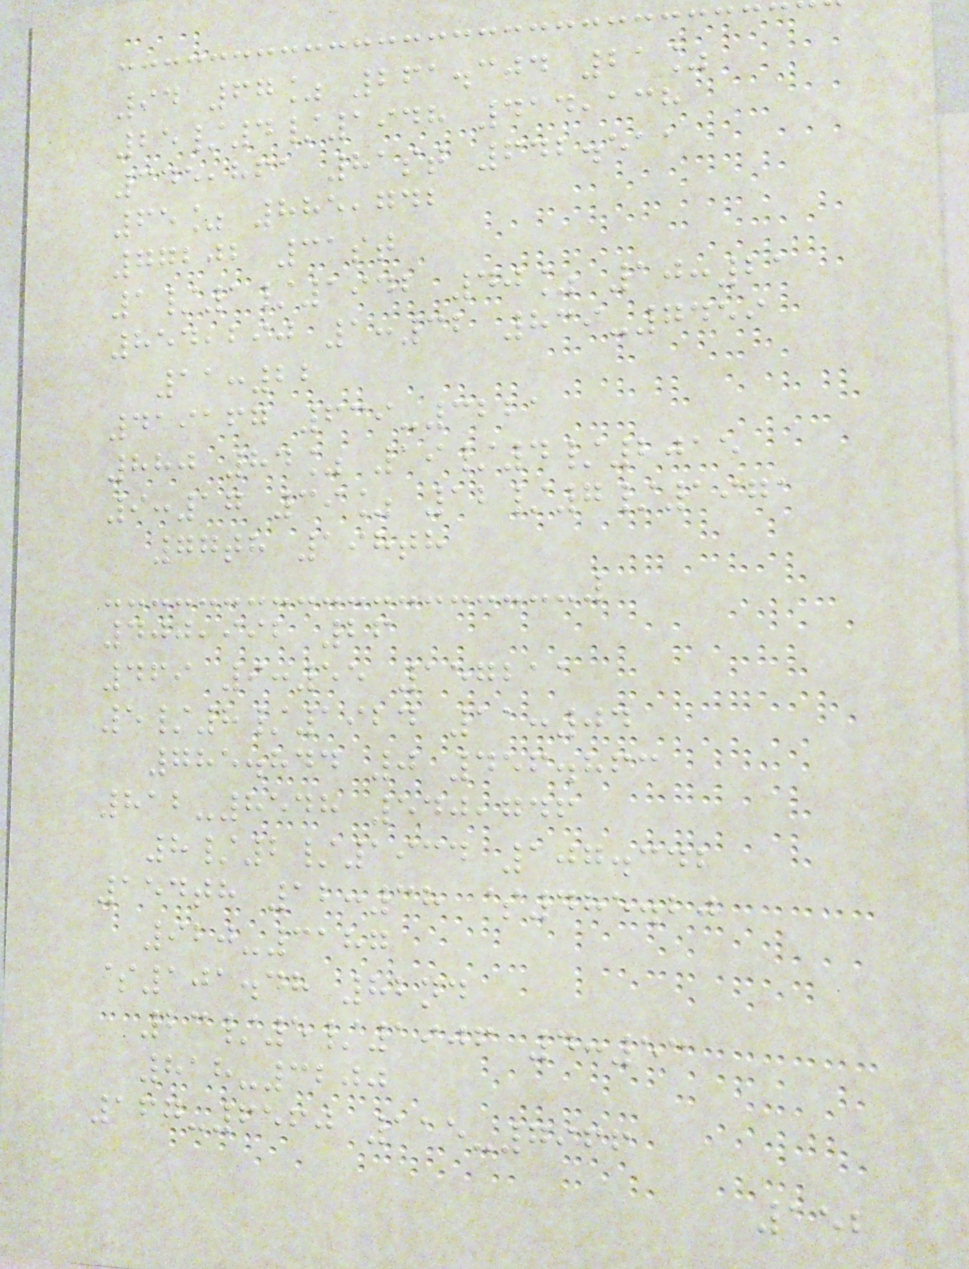94 67% 261.304 21%
25/4/1948 414,138
345,861 81st 642.511
65% 885,742
77202 31st
1/1/1942 40% 10:21
854,290 1:32 839-7459
11:22
419167 639-3221
880 84% 19/4/2015
9:17 39% 12/7/1971
77th 198th
400,992 26
469 9:55 157211
5/8/1924 11:04
785.844 0 456.863
812-8548 540,746
8/2/1934 107.342
154th 12:38 $485.20
920-3187
$101.48 82nd
23/5/1906 4:53
818-3200
167-6560 115-7966
152
